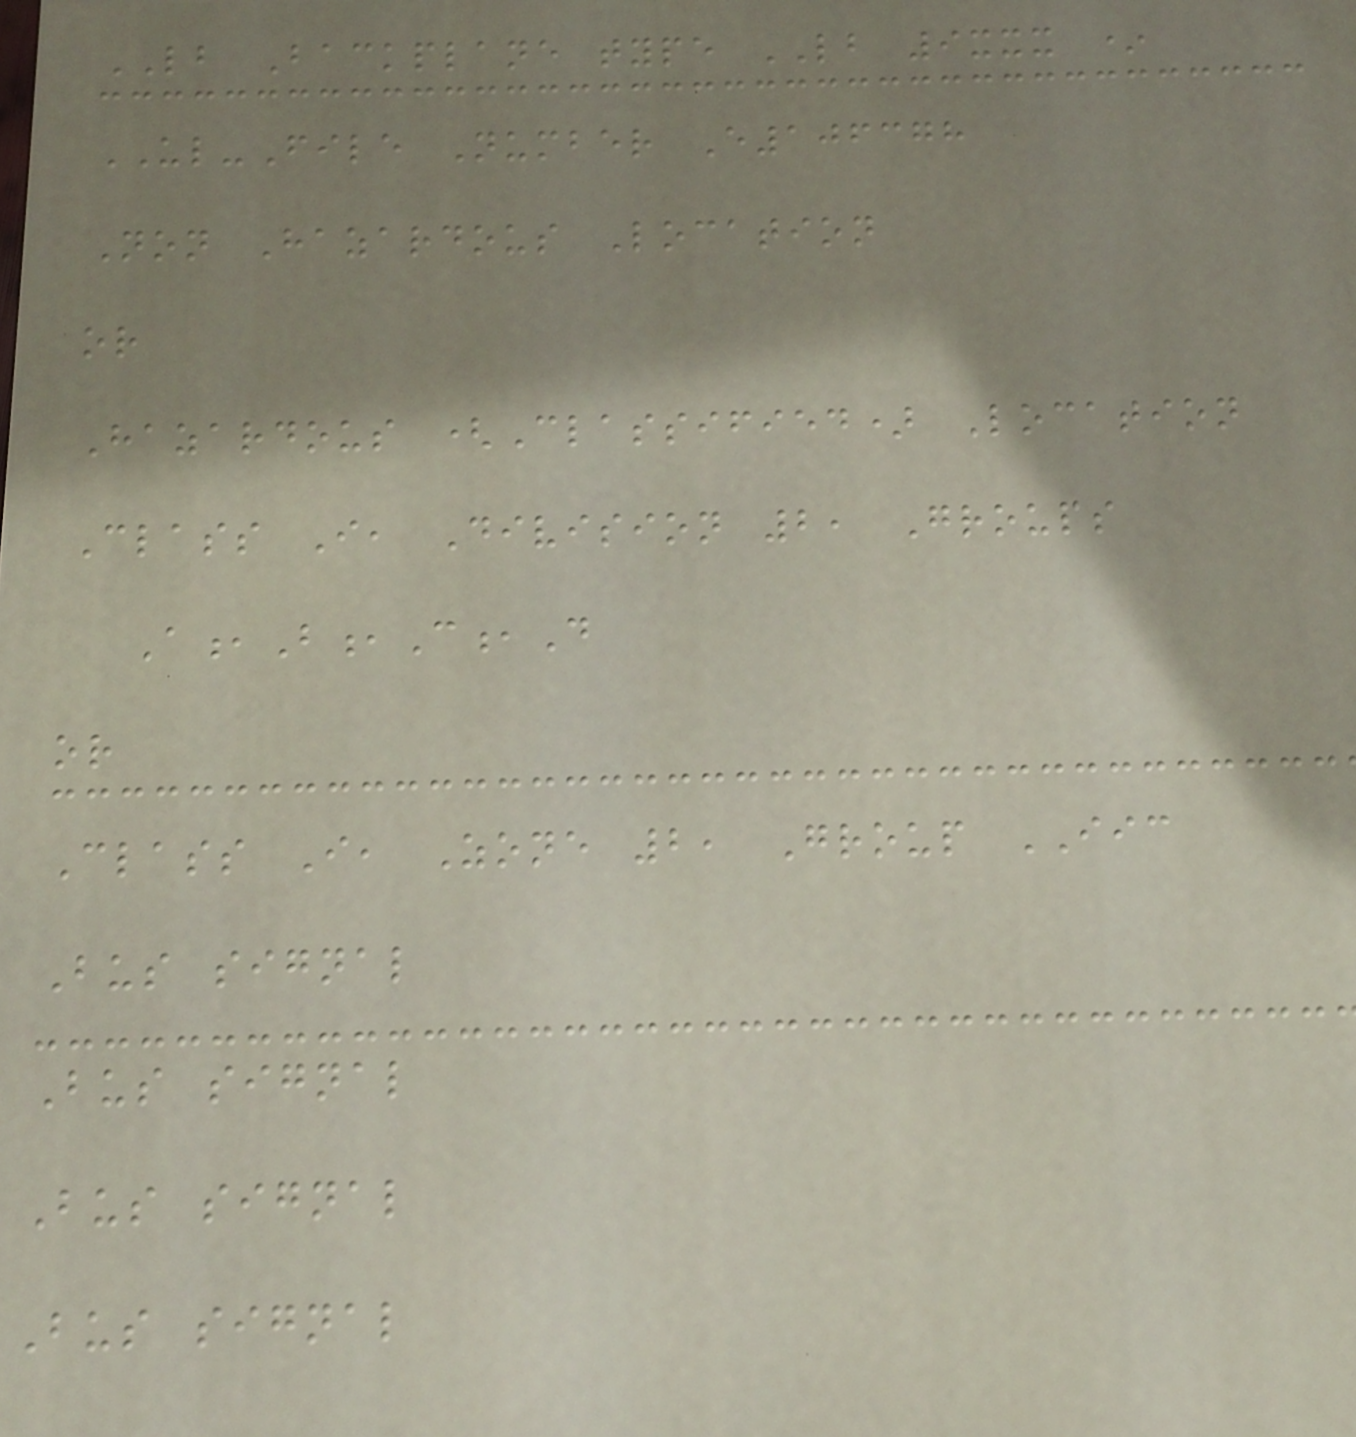LB Backplane type LB 9xxx *
UL-File Number E106378
Non Hazardous Location
or
Hazardous (Classified) Location
Class I, Division 2, Groups
A,B,C,D
or
Class I, Zone 2, Group IIC
Bus signal
Bus signal
Bus signal
Bus signal
